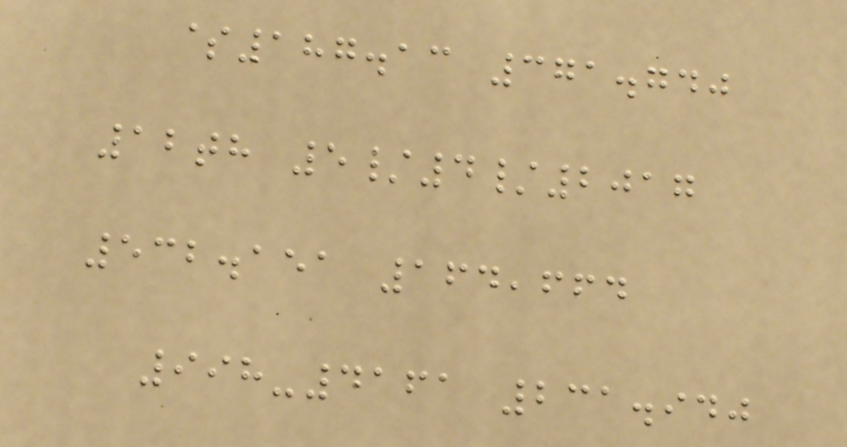$187.13 371.740
12th 5/4/2017
532.151 164,664
998-4161 231.940
